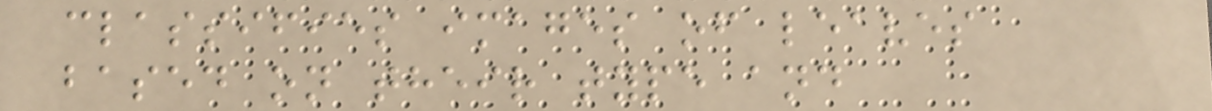classifies images of leaves
based on their type and
